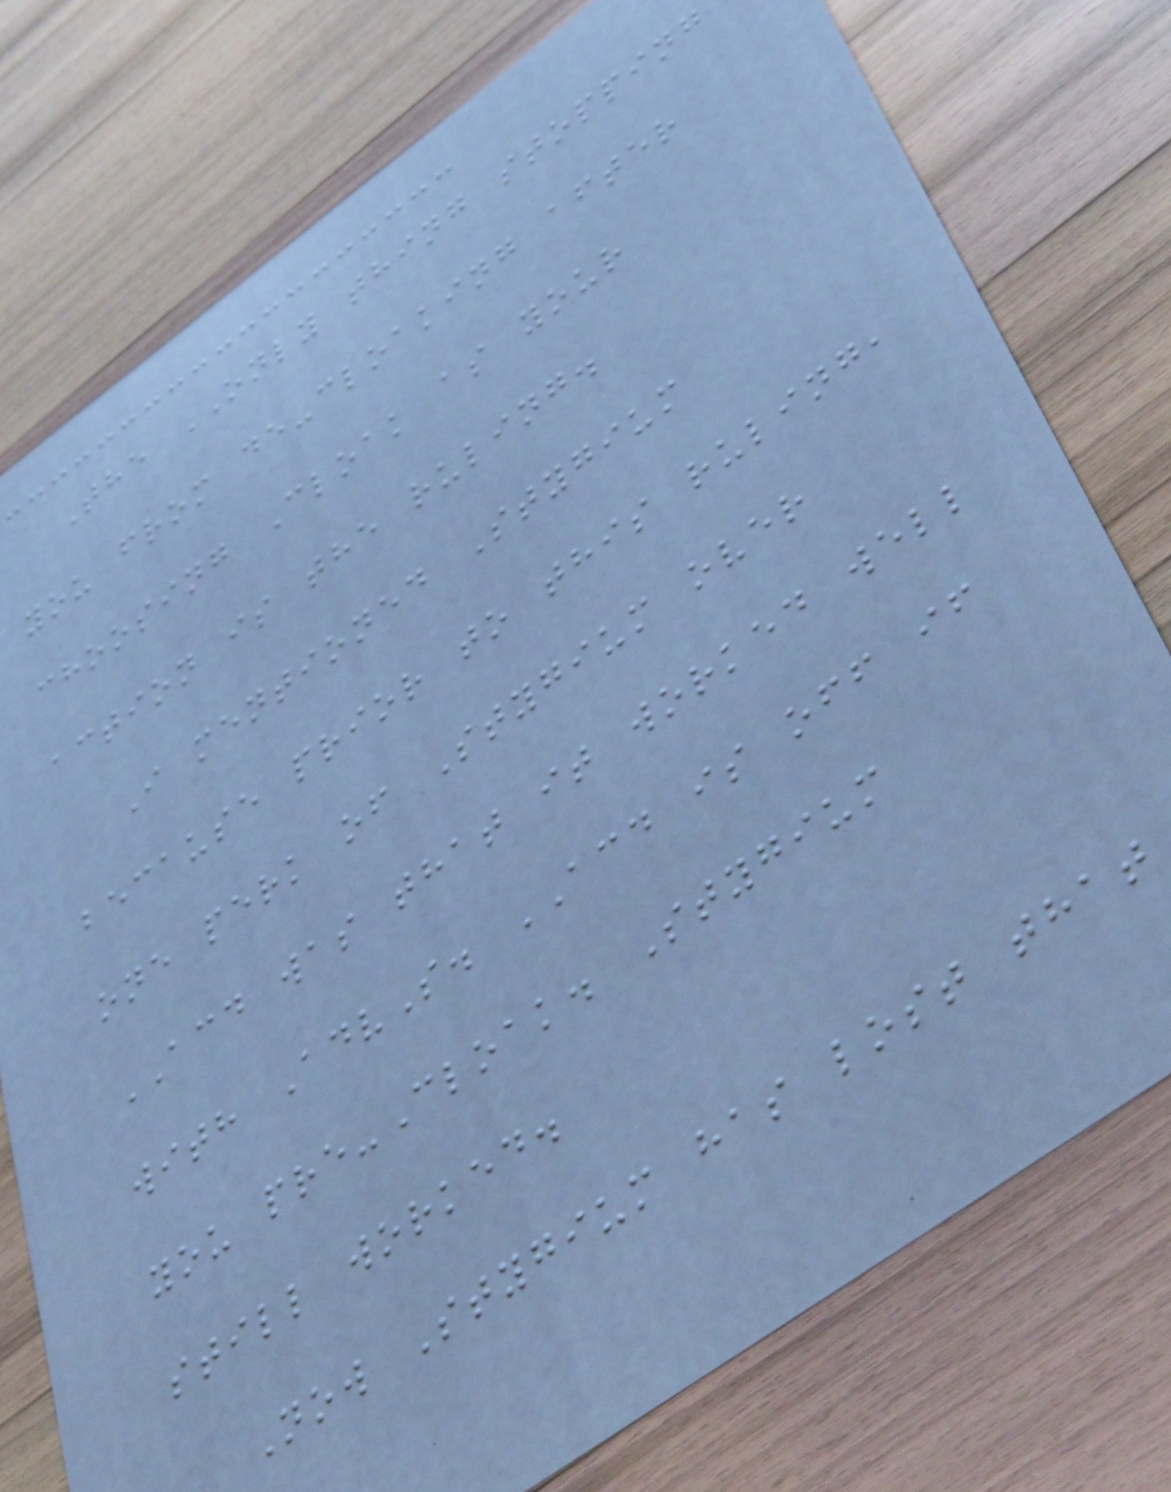The ONLY thing stopping
you from de-cloaking after
choosing Cloak as your
action is the ruling.
I mentioned Stygium
because prior to this ruling,
one perk of Stygium over
ACD was that it worked well
with AdvS. ACD is off if
you pre-Cloak. Stygium
still worked.
Now Stygium has lost that
